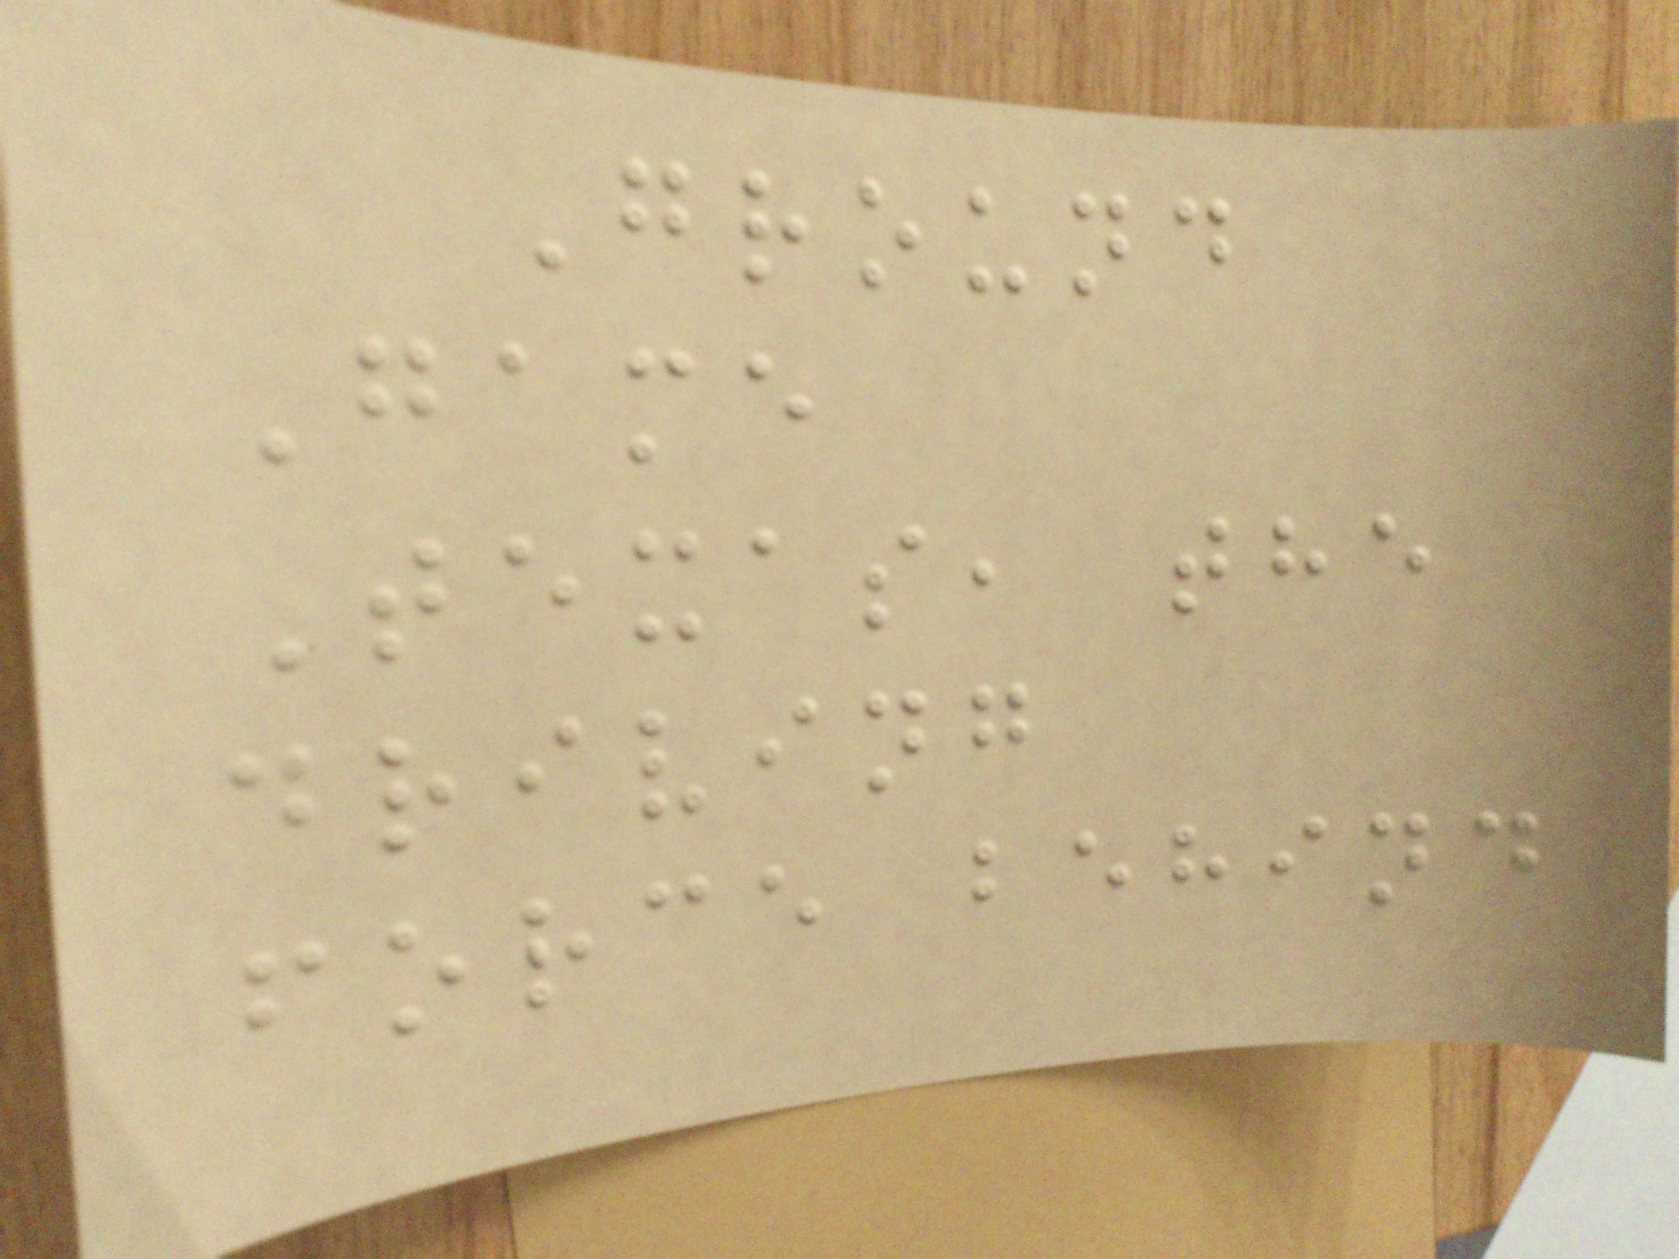Ground
Game
Texas, the
driving
force behind
